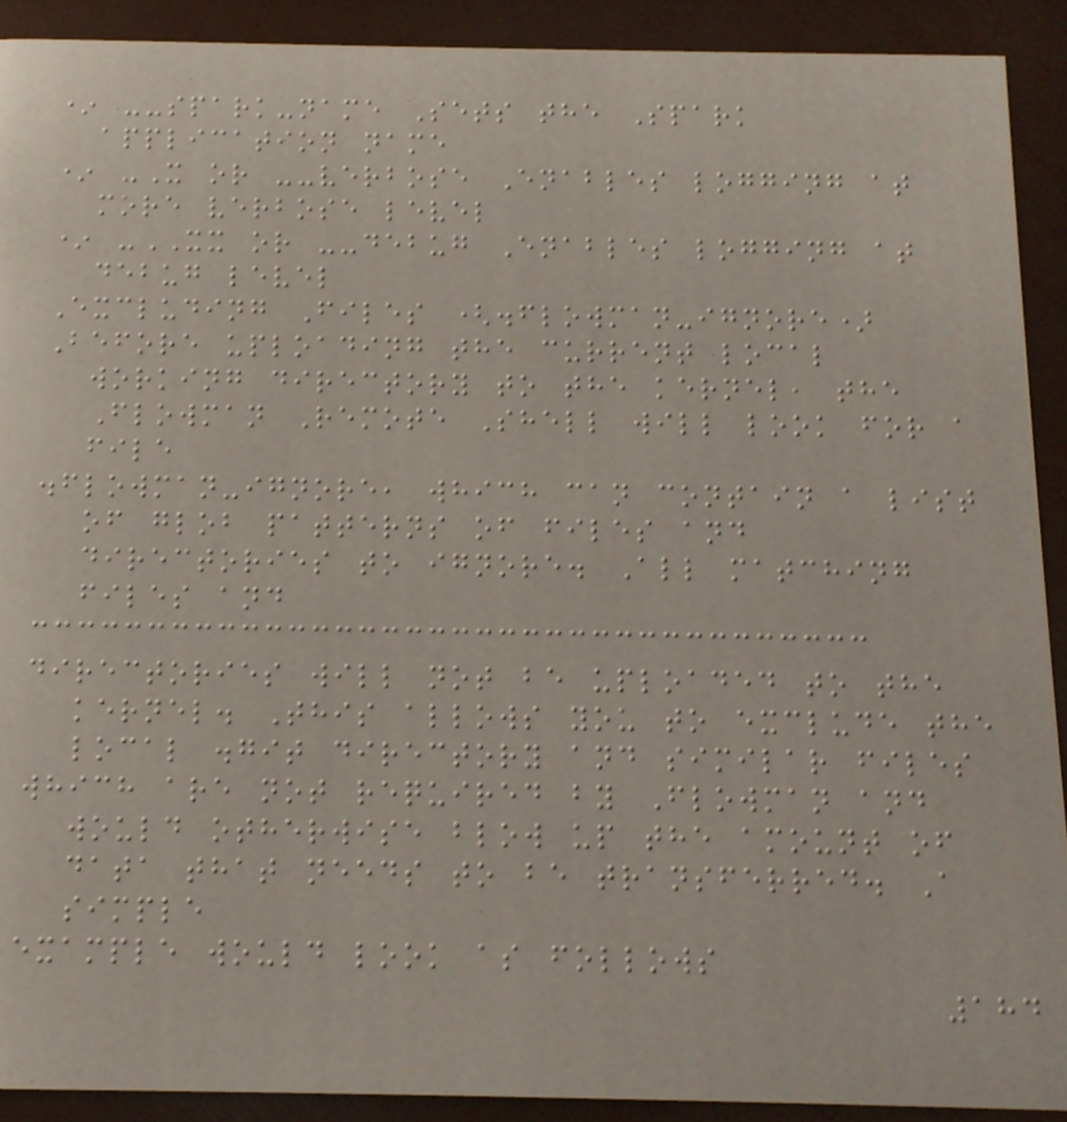* --spark-name Sets the Spark
application name
* -X or --verbose Enables logging at
more verbose level
* -XX or --debug Enables logging at
debug level
Excluding Files (.flowman-ignore)
Before uploading the current local
working directory to the kernel, the
Flowman Remote Shell will look for a
file
.flowman-ignore, which can contain a list
of glob patterns of files and
directories to ignore. All matching
files and
directories will not be uploaded to the
kernel. This allows you to exclude the
local .git directory and similar files
which are not required by Flowman and
would otherwise blow up the amount of
data that needs to be transferred. A
simple
example would look as follows
184
